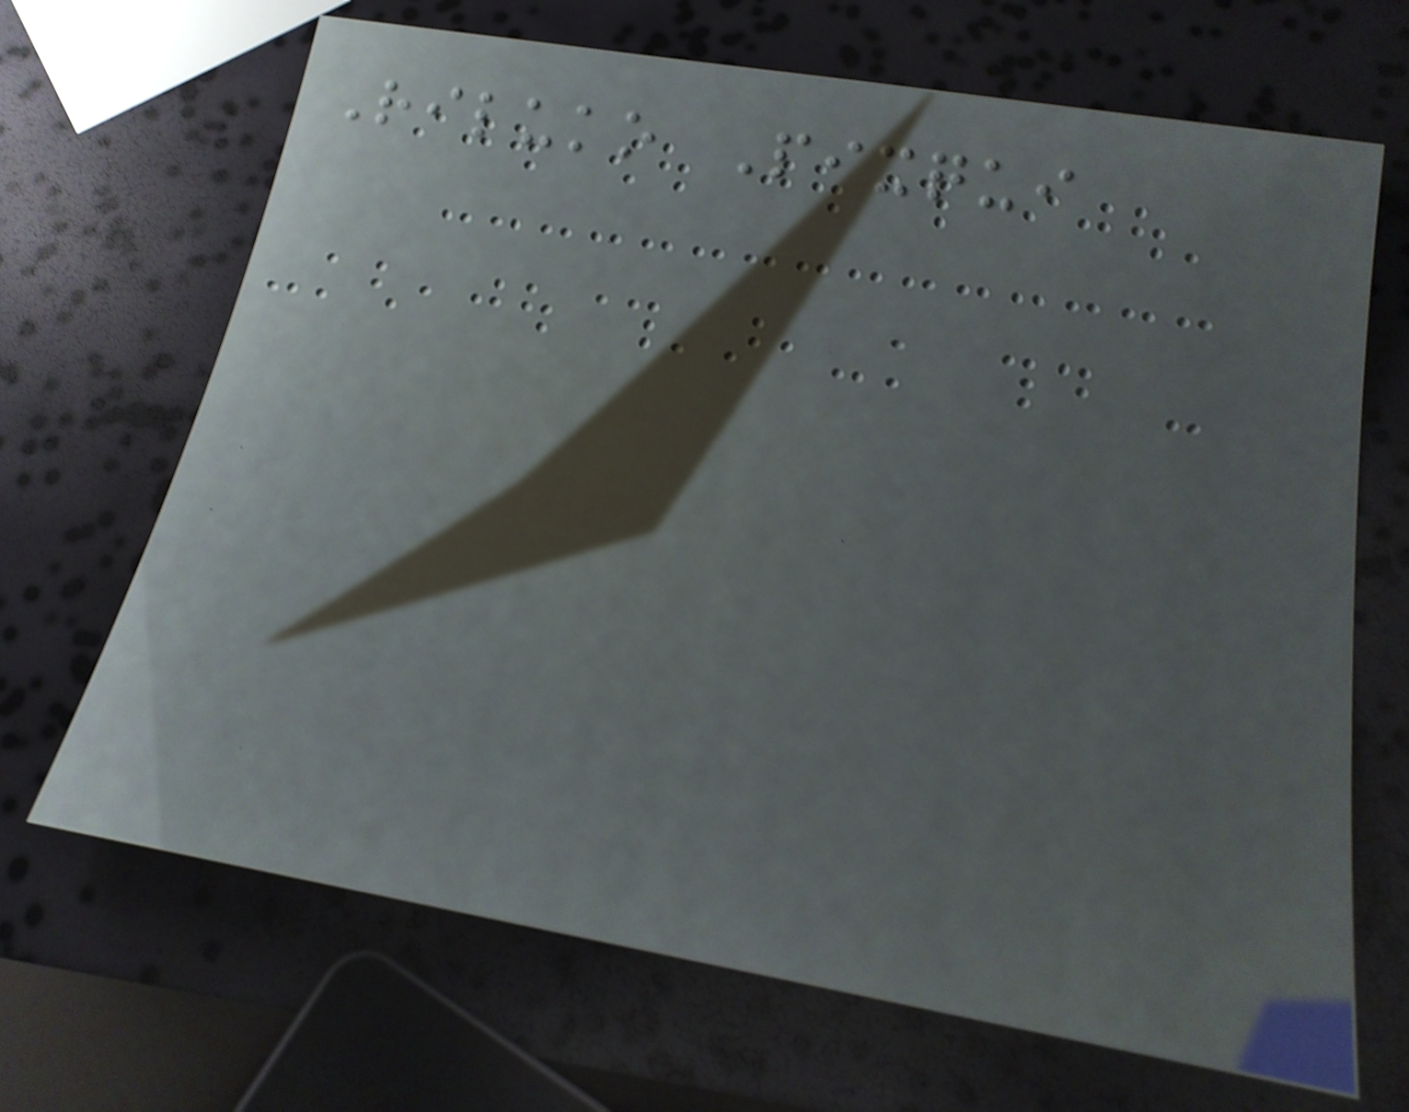Riluko Pixqui
